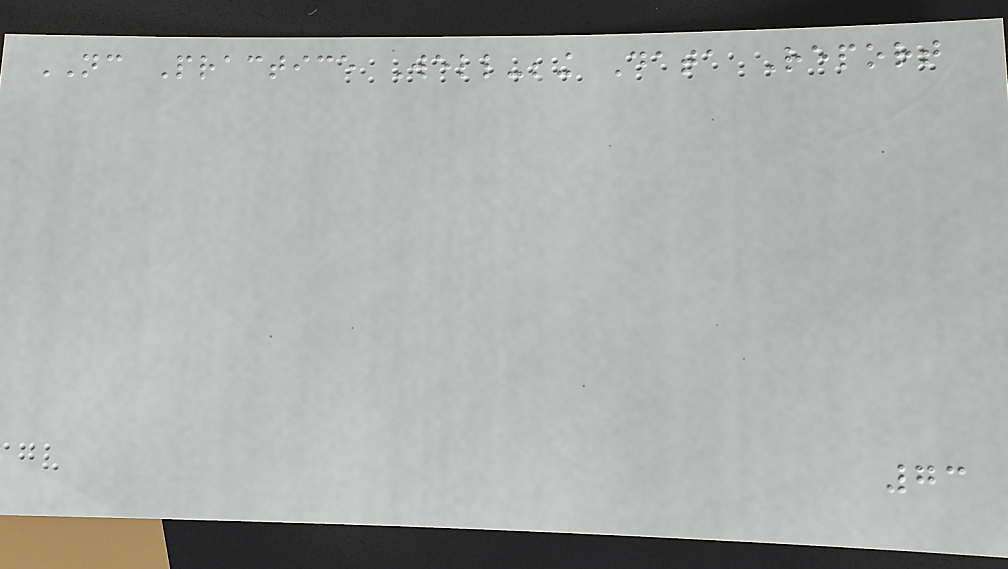NC Practice Well-being Data Report
73
